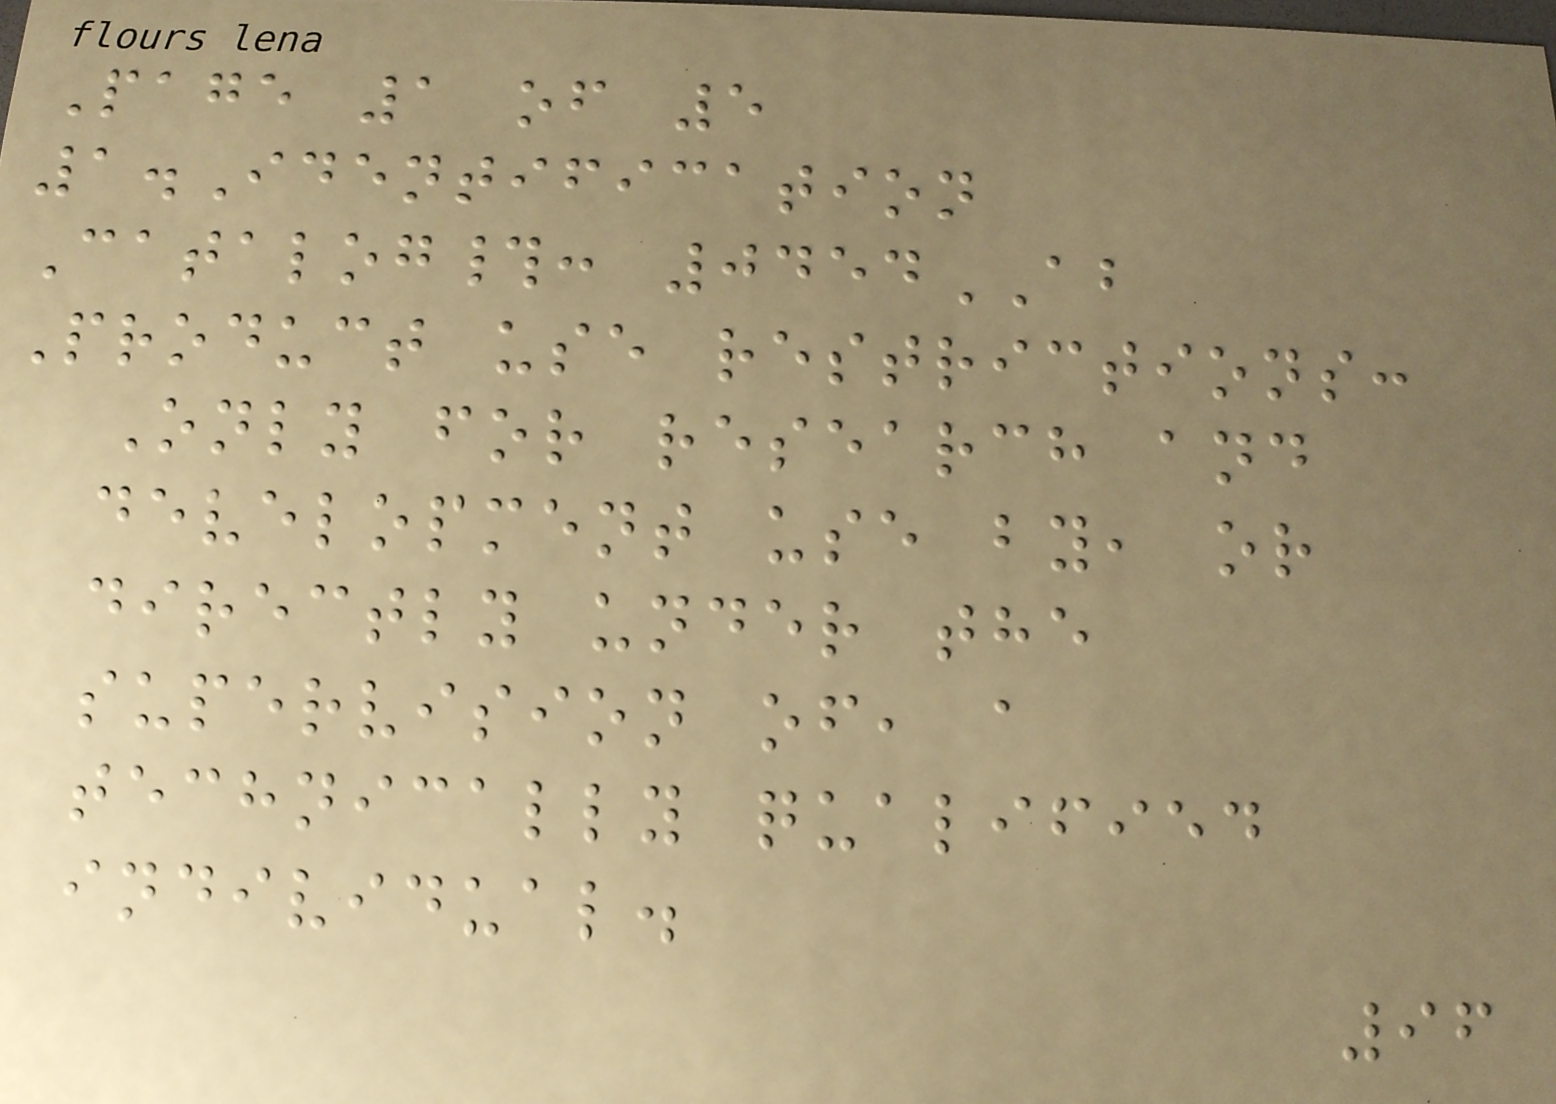Page 1 of 5
1.Identification
Catalog#: 0454AB
Product use restrictions:
Only for research and
development use by, or
directly under the
supervision of, a
technically qualified
individual.
96
